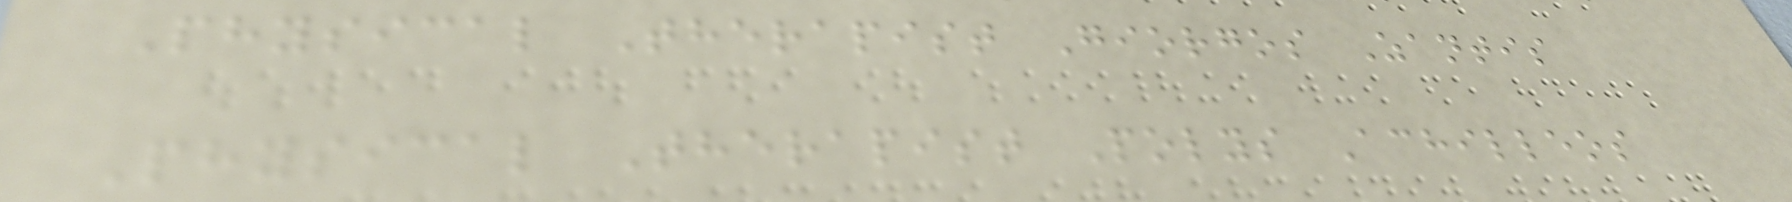Physical Therapist Giorgos Zantis
Physical Therapist Polys Achilleos
